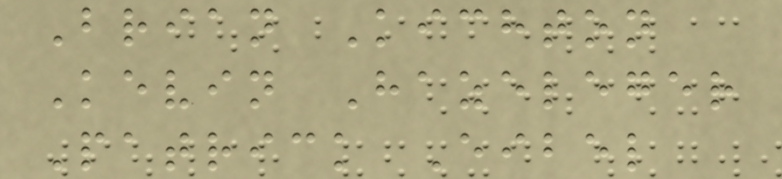Brian Kichton
Kevin Hazeleger
Patrick Eibel
